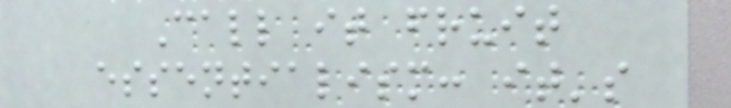Call it fruit
essentialism: it's
